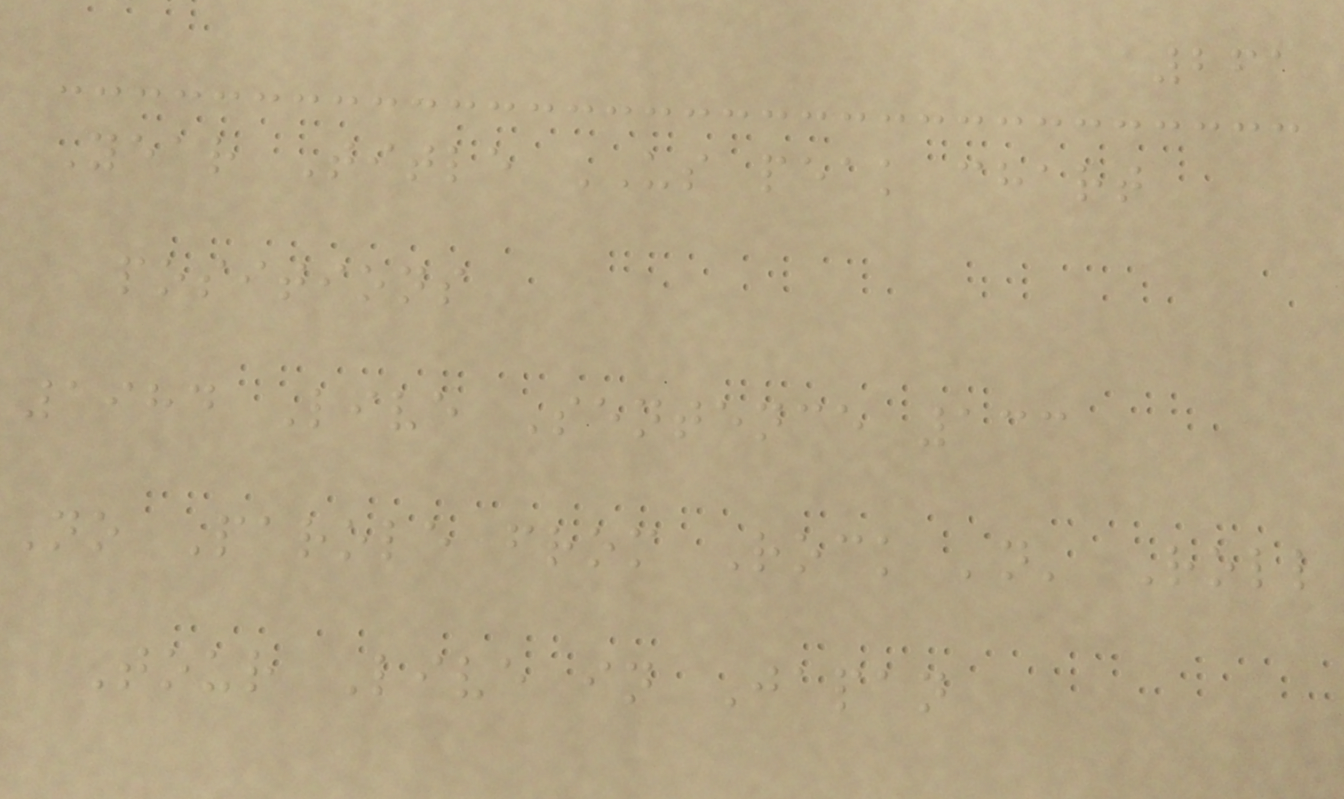261
Year Title US peak chart
positions
1984 Live Sentence 133
No Parole from Rock 'n' Roll
Tour Live in Japan
